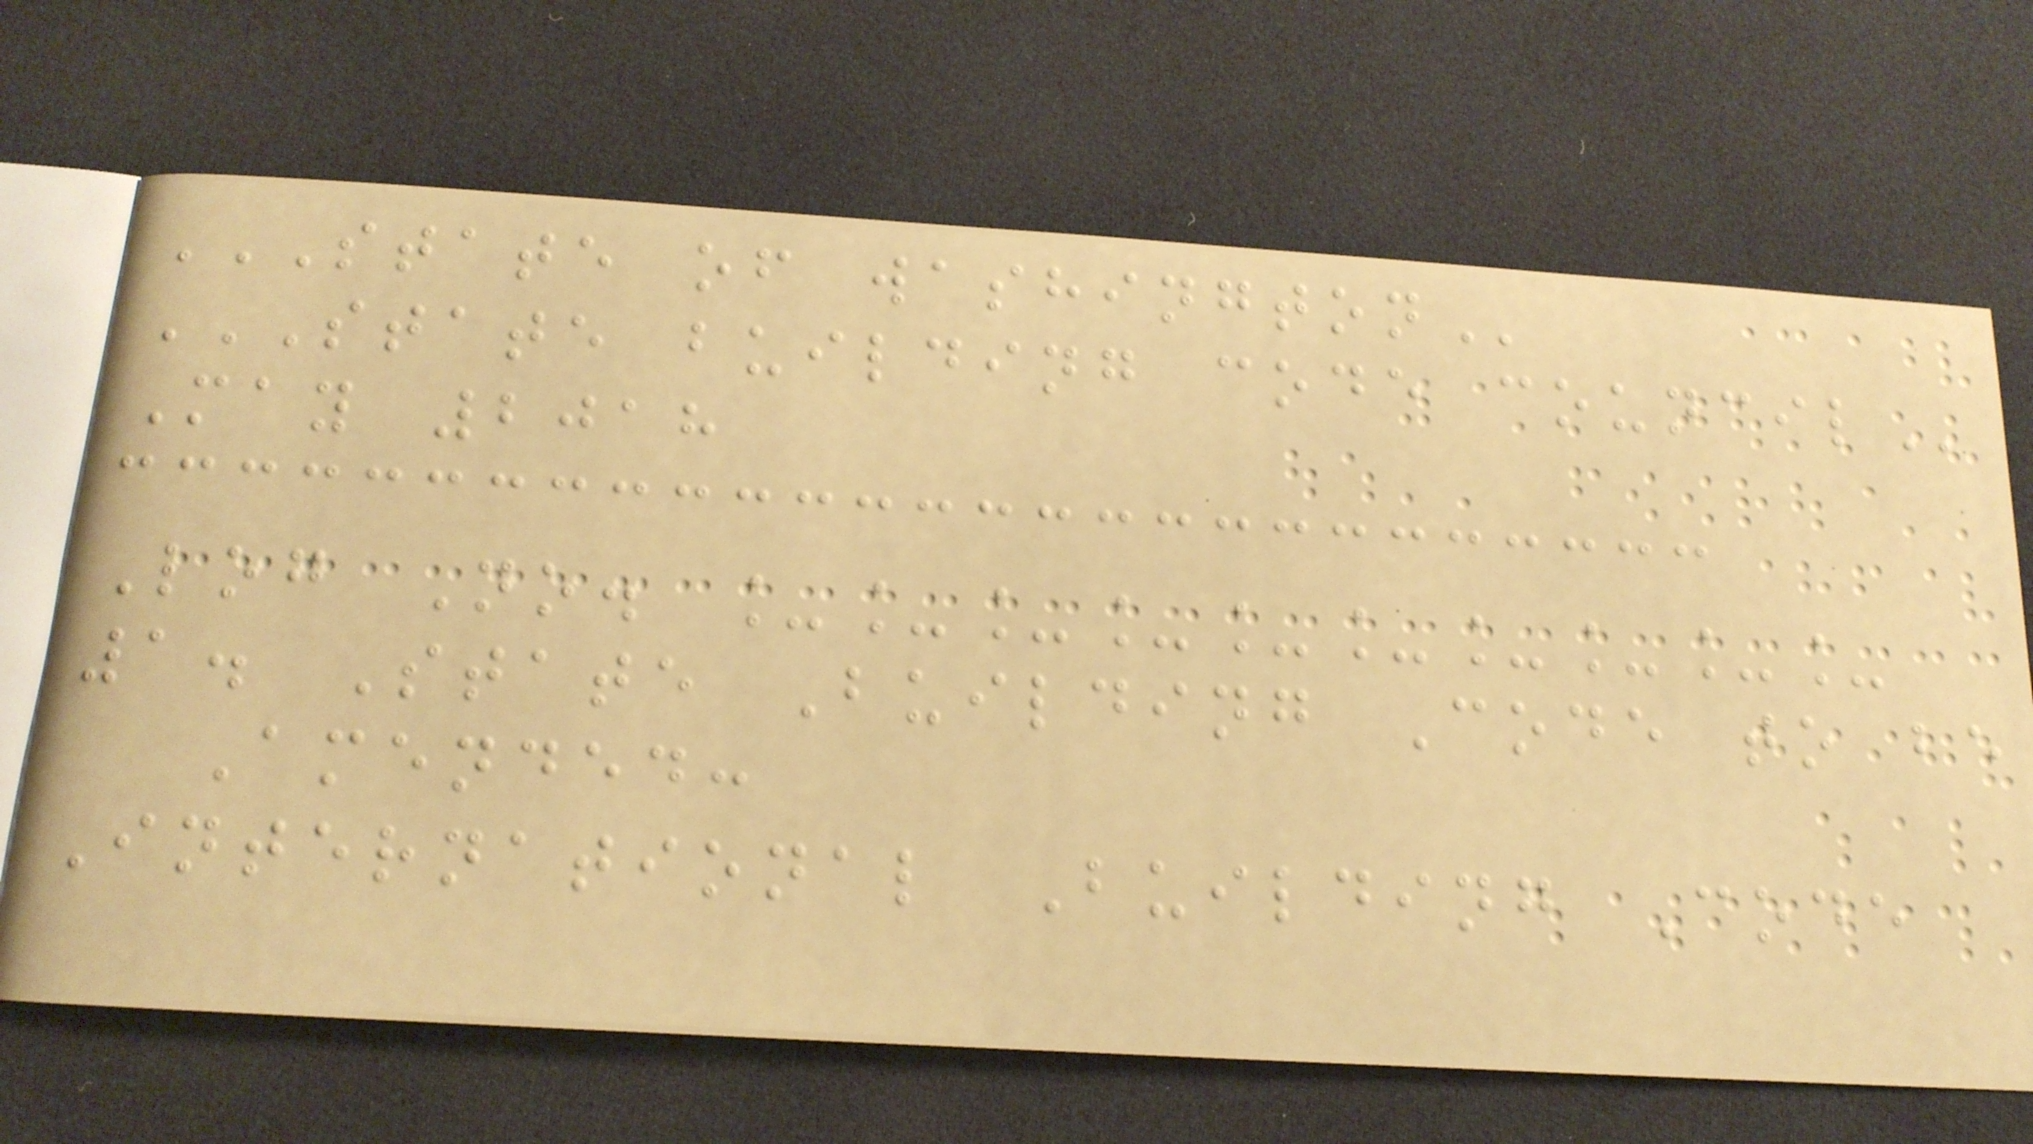STATE OF WASHINGTON
STATE BUILDING CODE COUNCIL
May 2018
Log No. __________
1. State Building Code to be
Amended:
International Building Code
